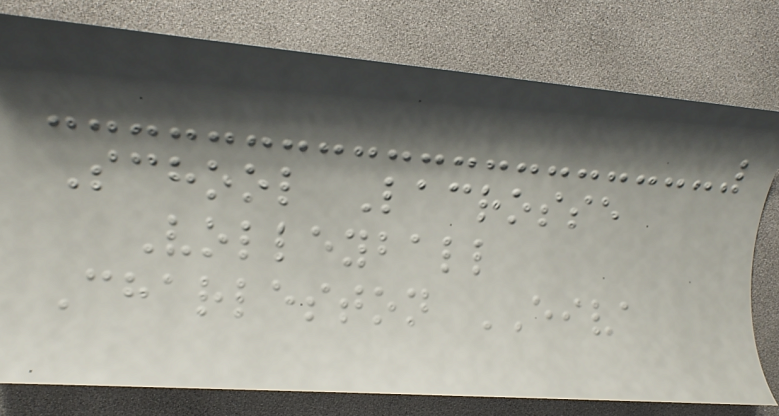School Lacrosse
Volleyball
Charleston EIVA
